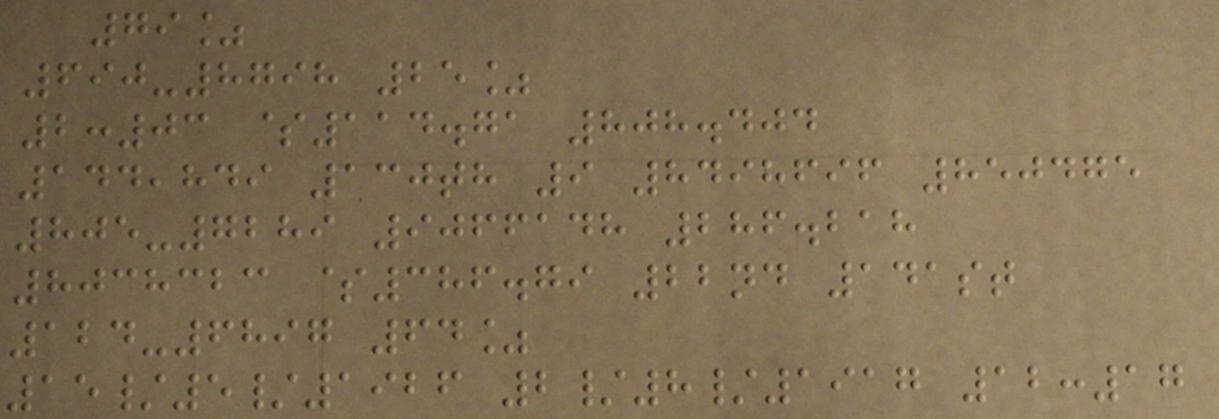79%
690-8798 25%
2:03 $114.71 808.404
144,849 130th 9 8498696 850475
805-7289 9066148 286.218
8038323 $386.79 22nd 141st
124-6897 64%
15/5/1926 2/8/1917 12:17
